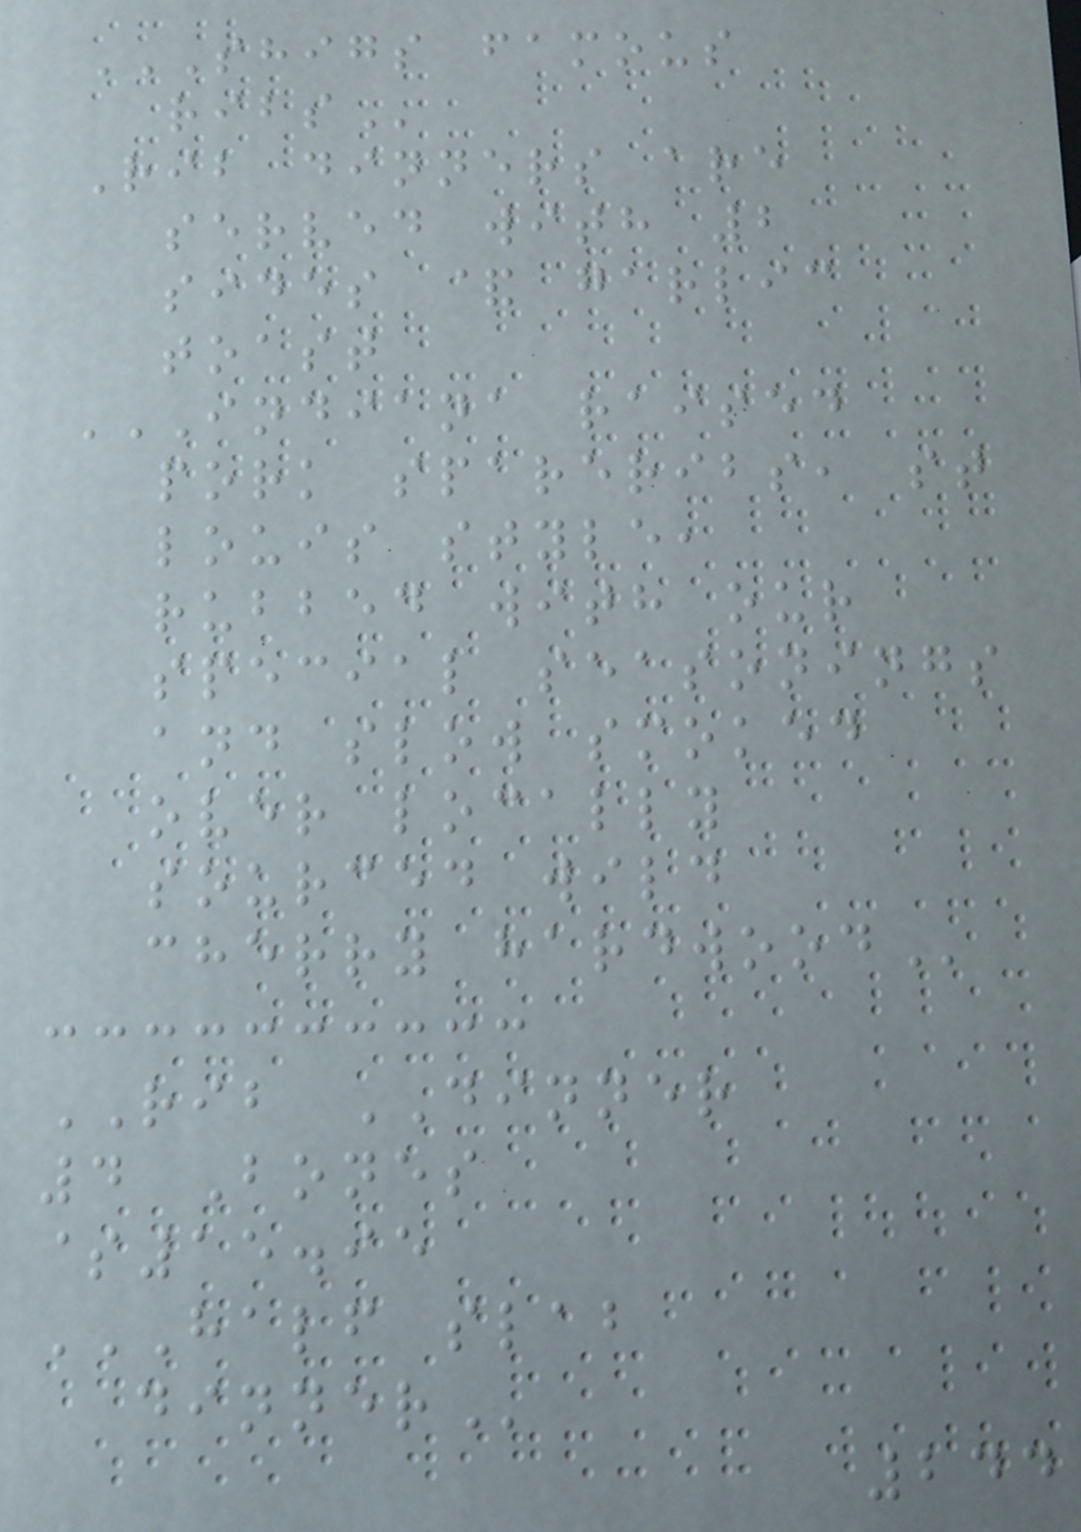SHIGS FAMOUS
RIBS
Rib dinners are
served with 2
sides & garlic
toast
INDIANA RAISED
PORK SPARERIBS, ST
LOUIS STYLE,
RUBBED WITH OUR
SPECIAL SEASONINGS
AND SLOW SMOKED
OVER LOCALLY
SOURCED WILD
CHERRY HARDWOOD
RIB DINNER
4 Bones
$15.95
HALF SLAB
DINNER
244
